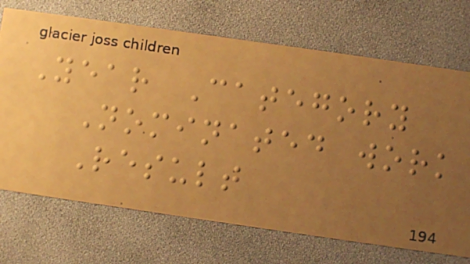Year Category
Nominated work
Result
